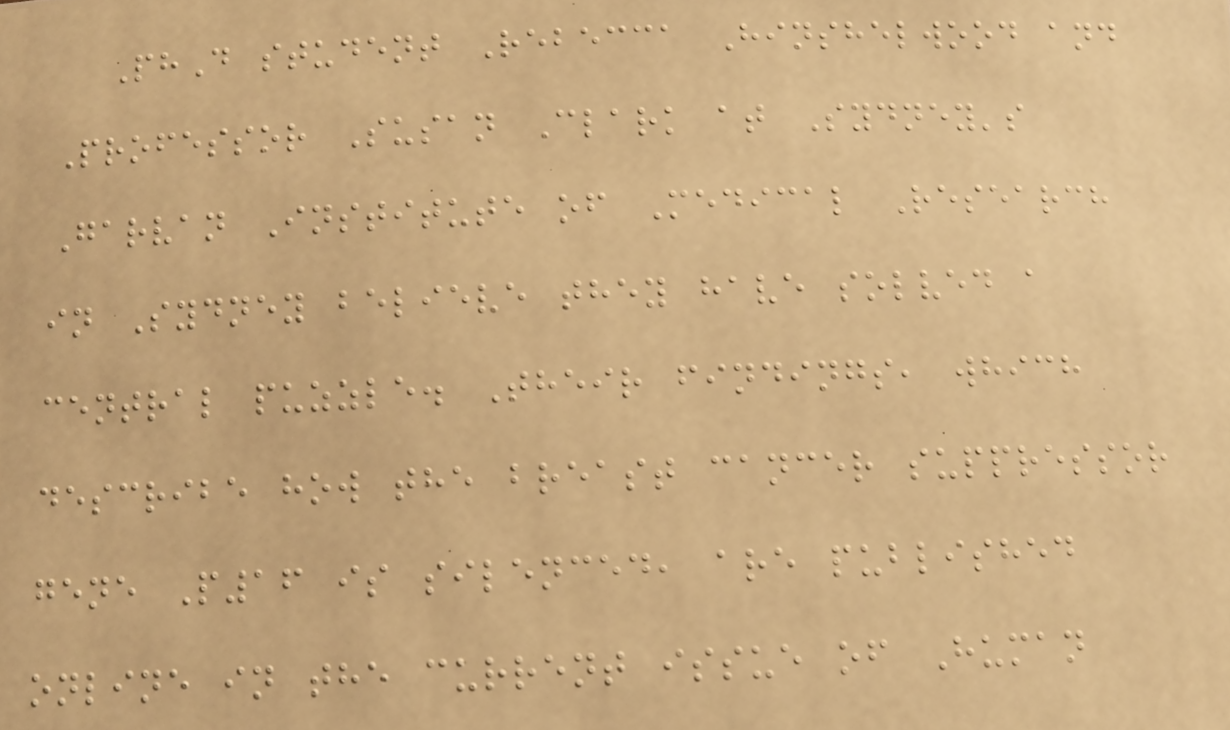PhD student Rebecca Hinshelwood and
Professor Susan Clark at Sydney's
Garvan Institute of Medical Research
in Sydney believe they have solved a
central puzzle. Their findings, which
describe how the breast cancer suppressor
gene P16 is silenced, are published
online in the current issue of Human
